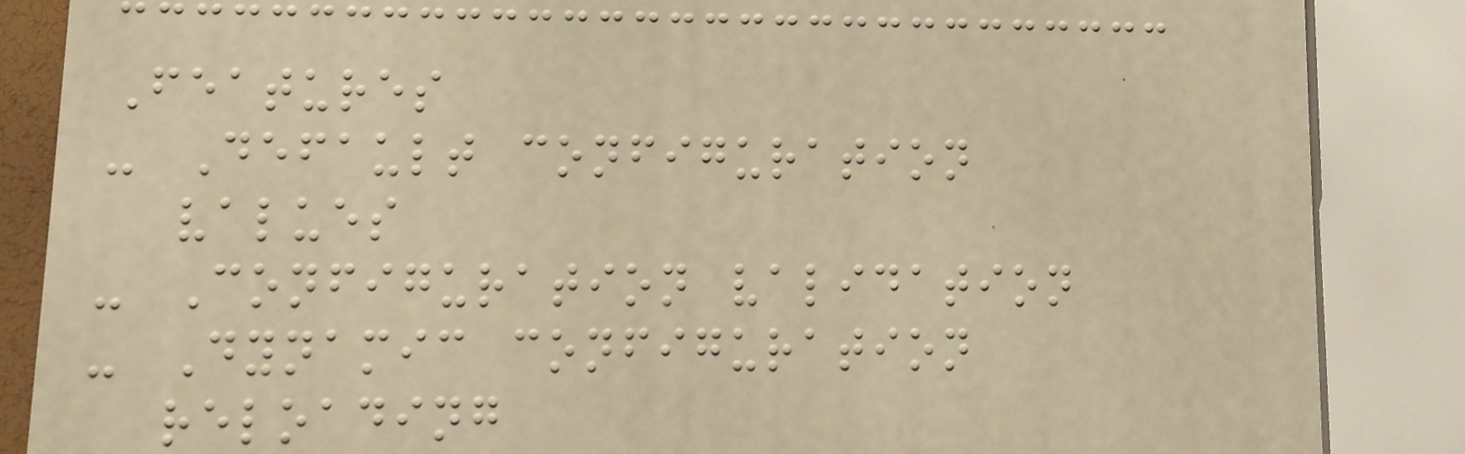Features
- Default configuration
values
- Configuration validation
- Dynamic configuration
reloading
